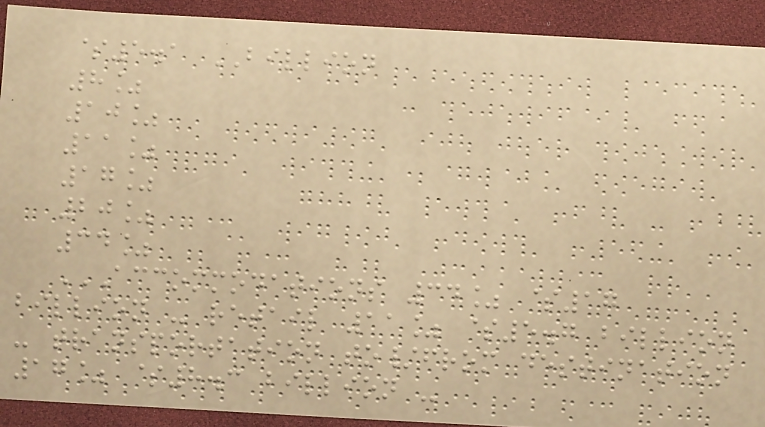$5.1 BILLION
8%
10%
11%
17%
20%
34%
ACCOMMODATIONS 34% $17
BILLION - RETAIL 11% $5.7 BILLION
- TRANSPORTATION TO/FROM DESTINATION
17% $8.3 BILLION -
